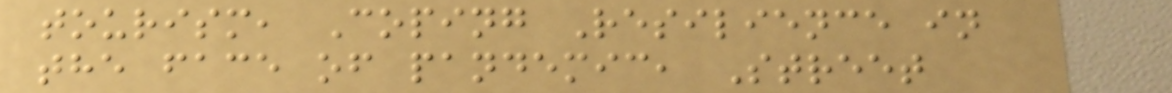tourism, Coping Resilience in
the face of pandemic, Street
